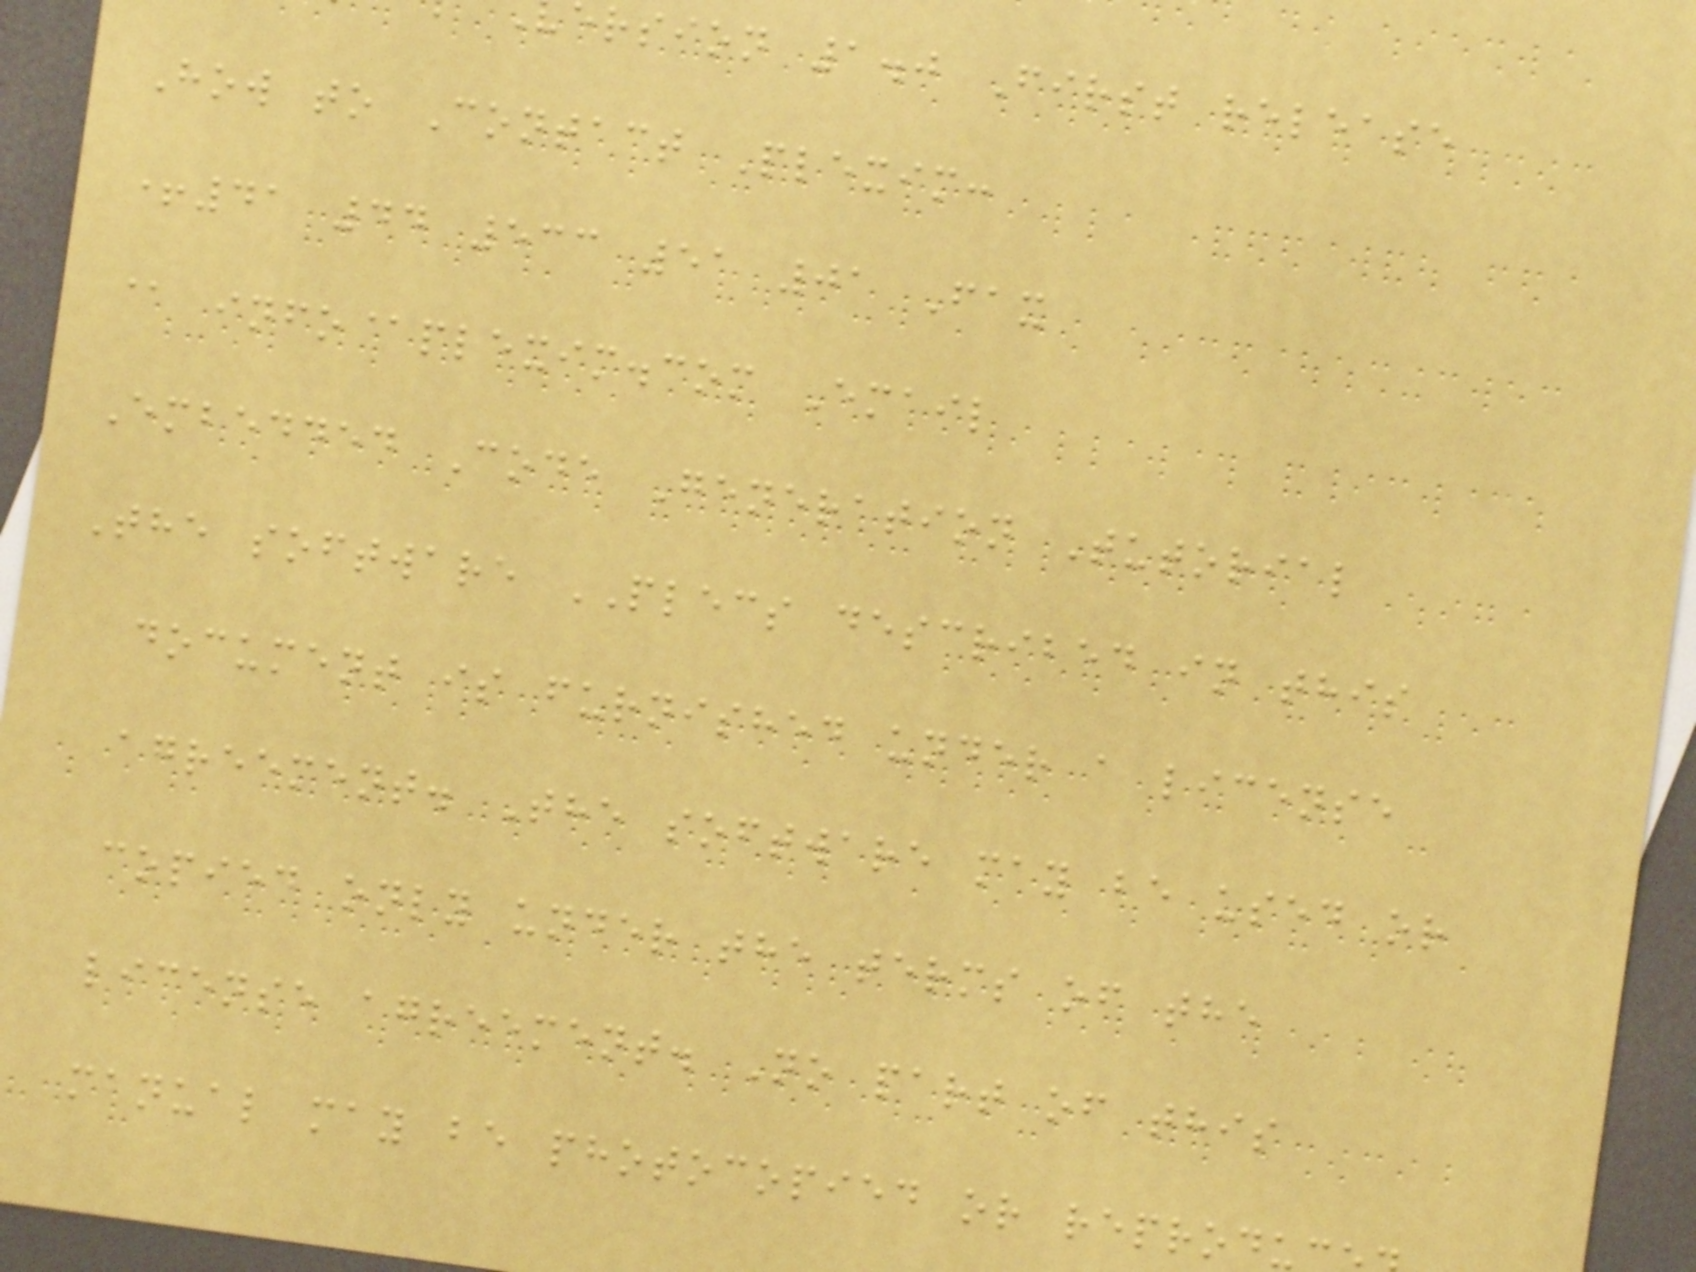ersion 1.0 First release
How to Contact Plexim:
+41 44 533 51 01 Fax
@ info@plexim.com Email
Embedded Code Generation Tutorial
The software PLECS described in this
document is furnished under a license
agreement. The software may be used or
copied only under the terms of the
license agreement. No part of this
manual may be photocopied or reprodu
